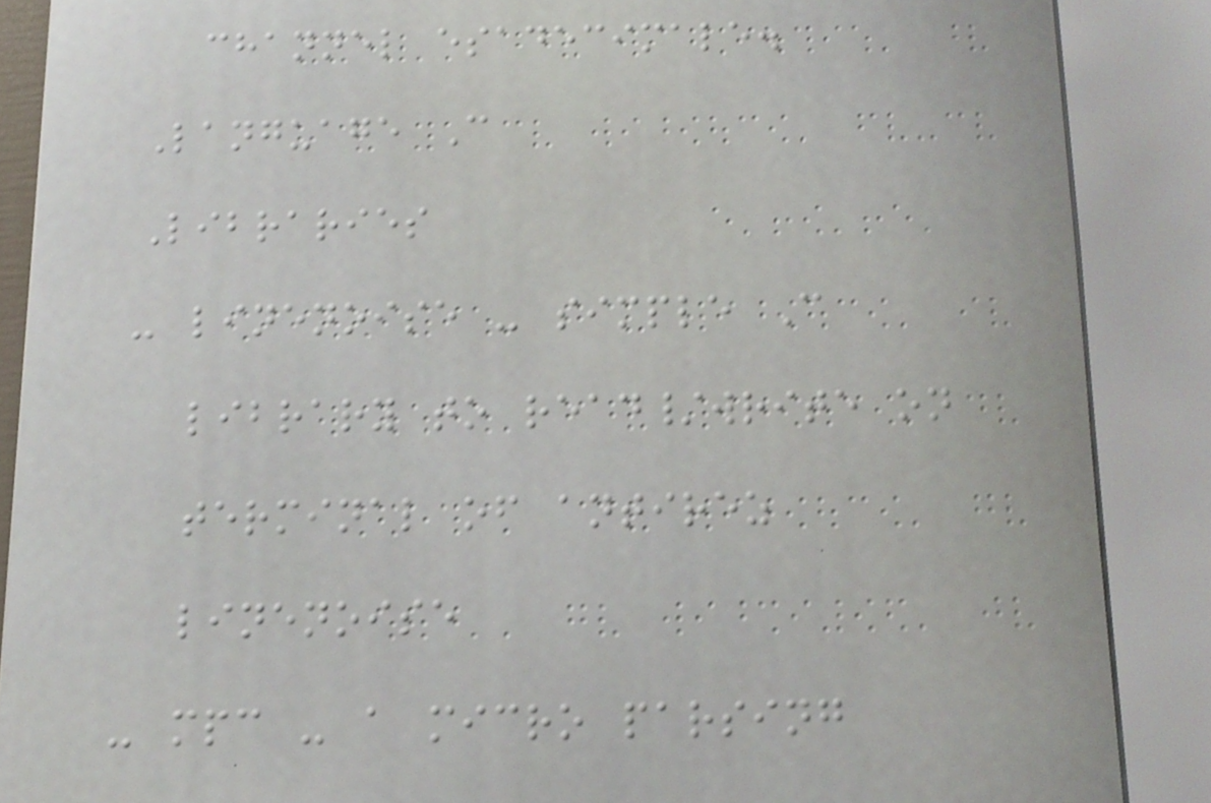channel esadecimale.
Language C
Libraries
- linenoise - simple C
library to read/write on
terminal of antirez
linenoise
- mpc - a micro parsing
